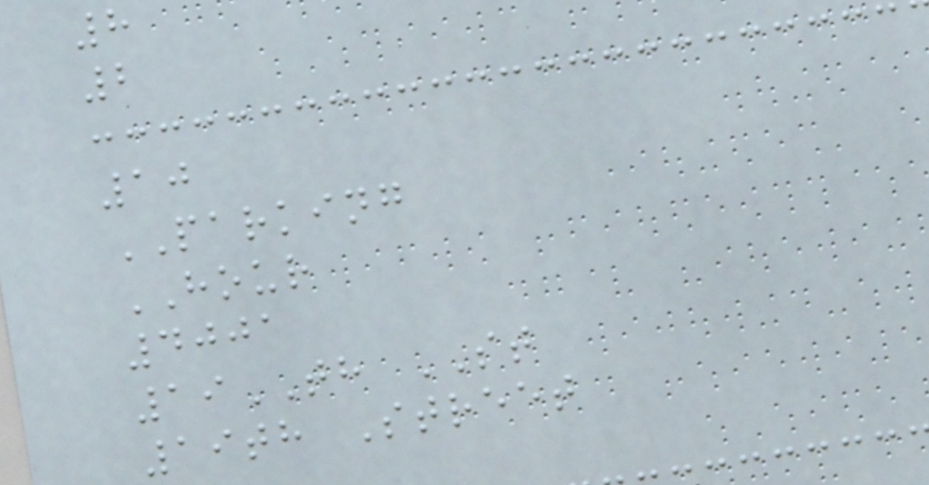8
2
10
PARKING
HOUR
4001
19TH ST
19th Street
